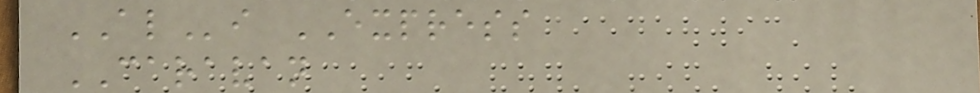ALi EXPRESS
CARAVAN
